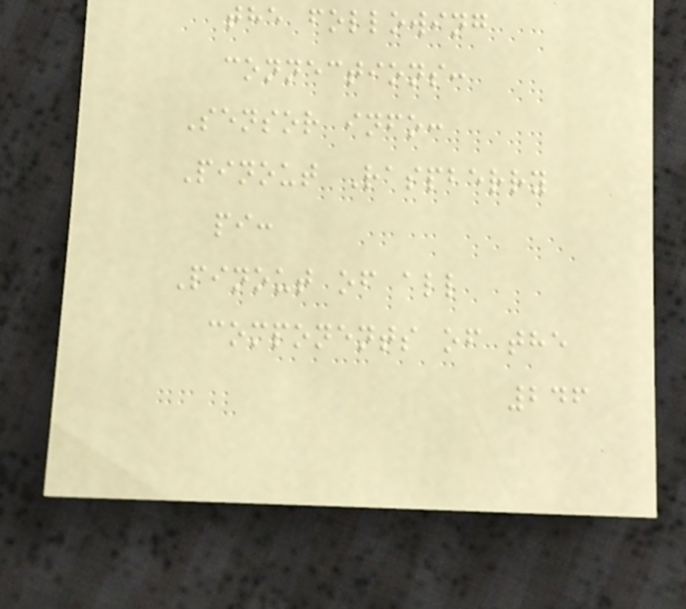the following
connections:
Sensor info:
Pinout Raspberry
pi:
Pinout of all
components of the
246
